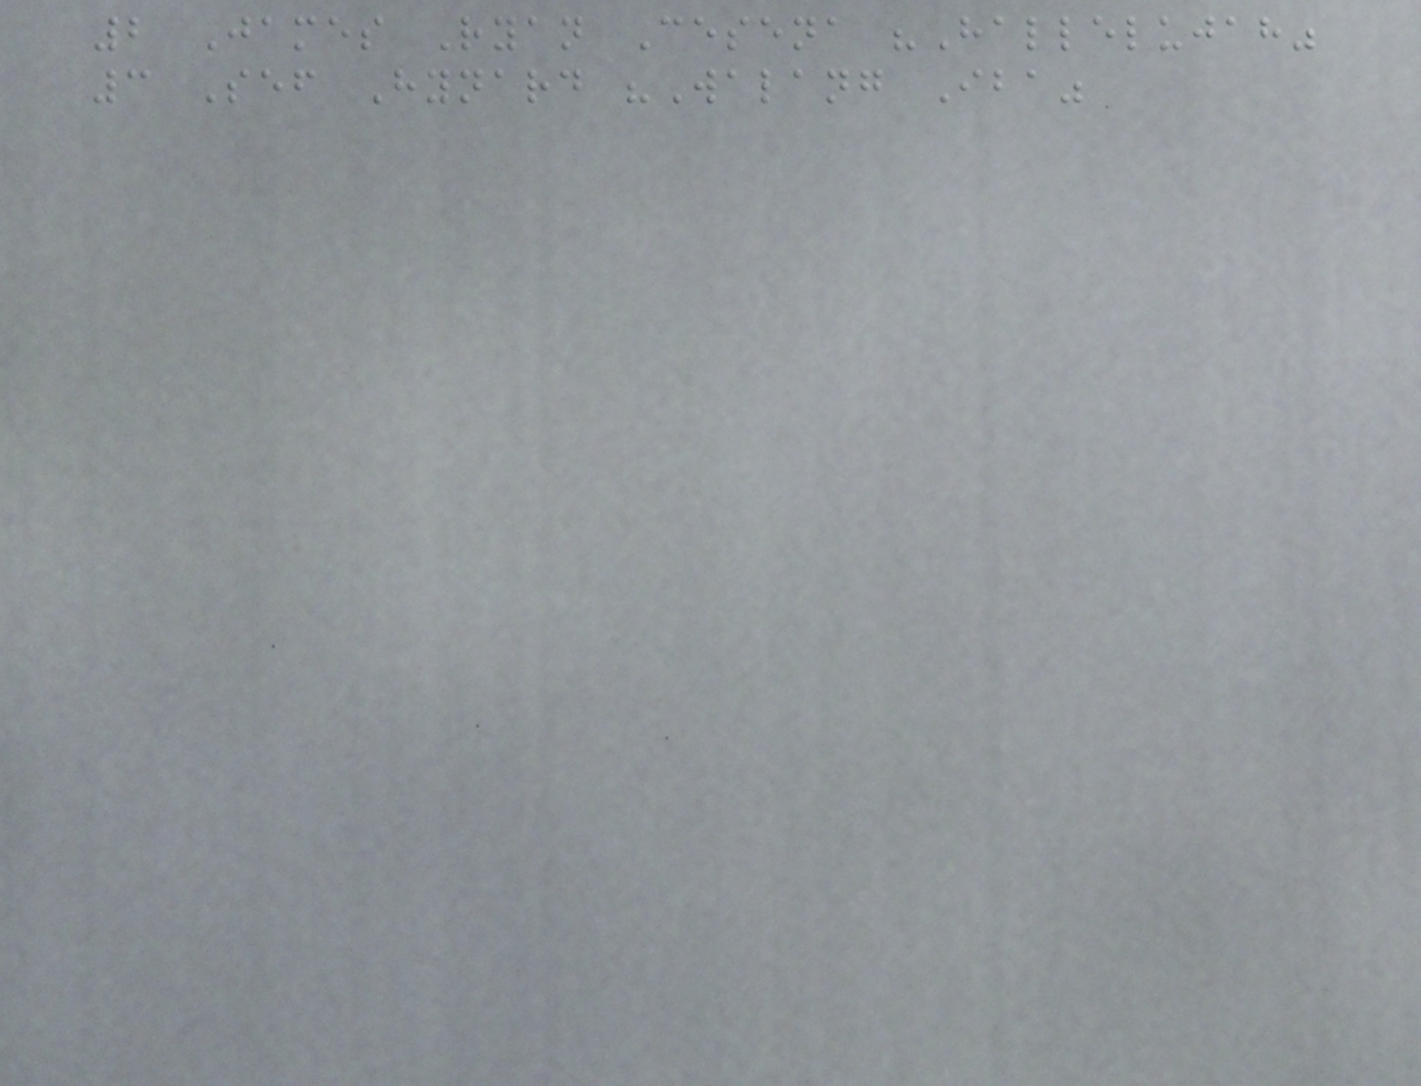2 James Ryan Cesena "Hallelujah"
3 Sef Hynard "Walang Iba"
